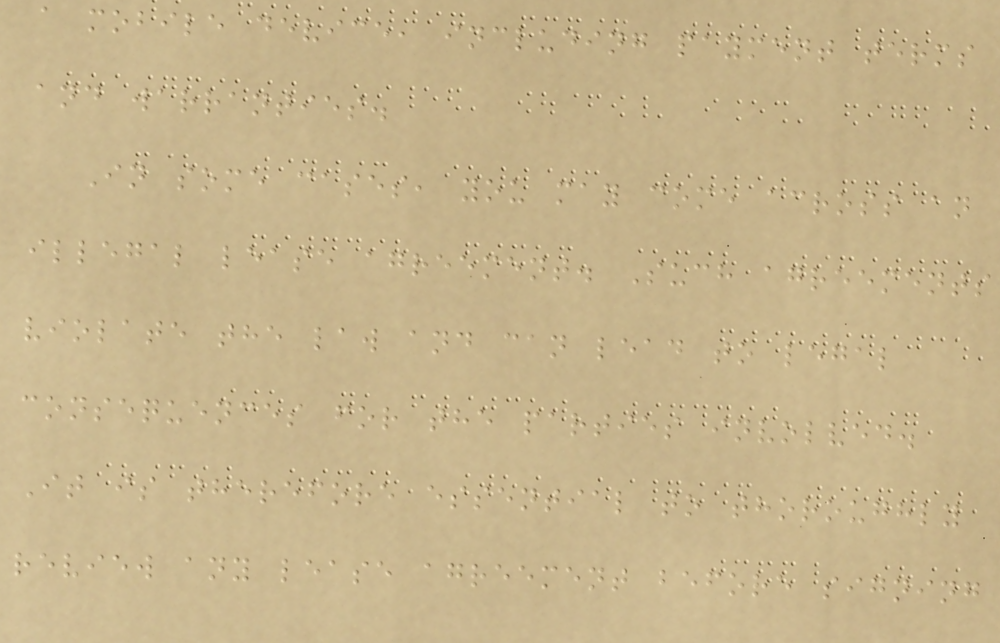a mobile device, including payment terms
and warranties.
In some cases, you may come across an
illegal lease agreement. Such agreements
violate the law and can lead to legal
consequences for the parties involved.
It is therefore essential to thoroughly
review any lease agreement before signing
